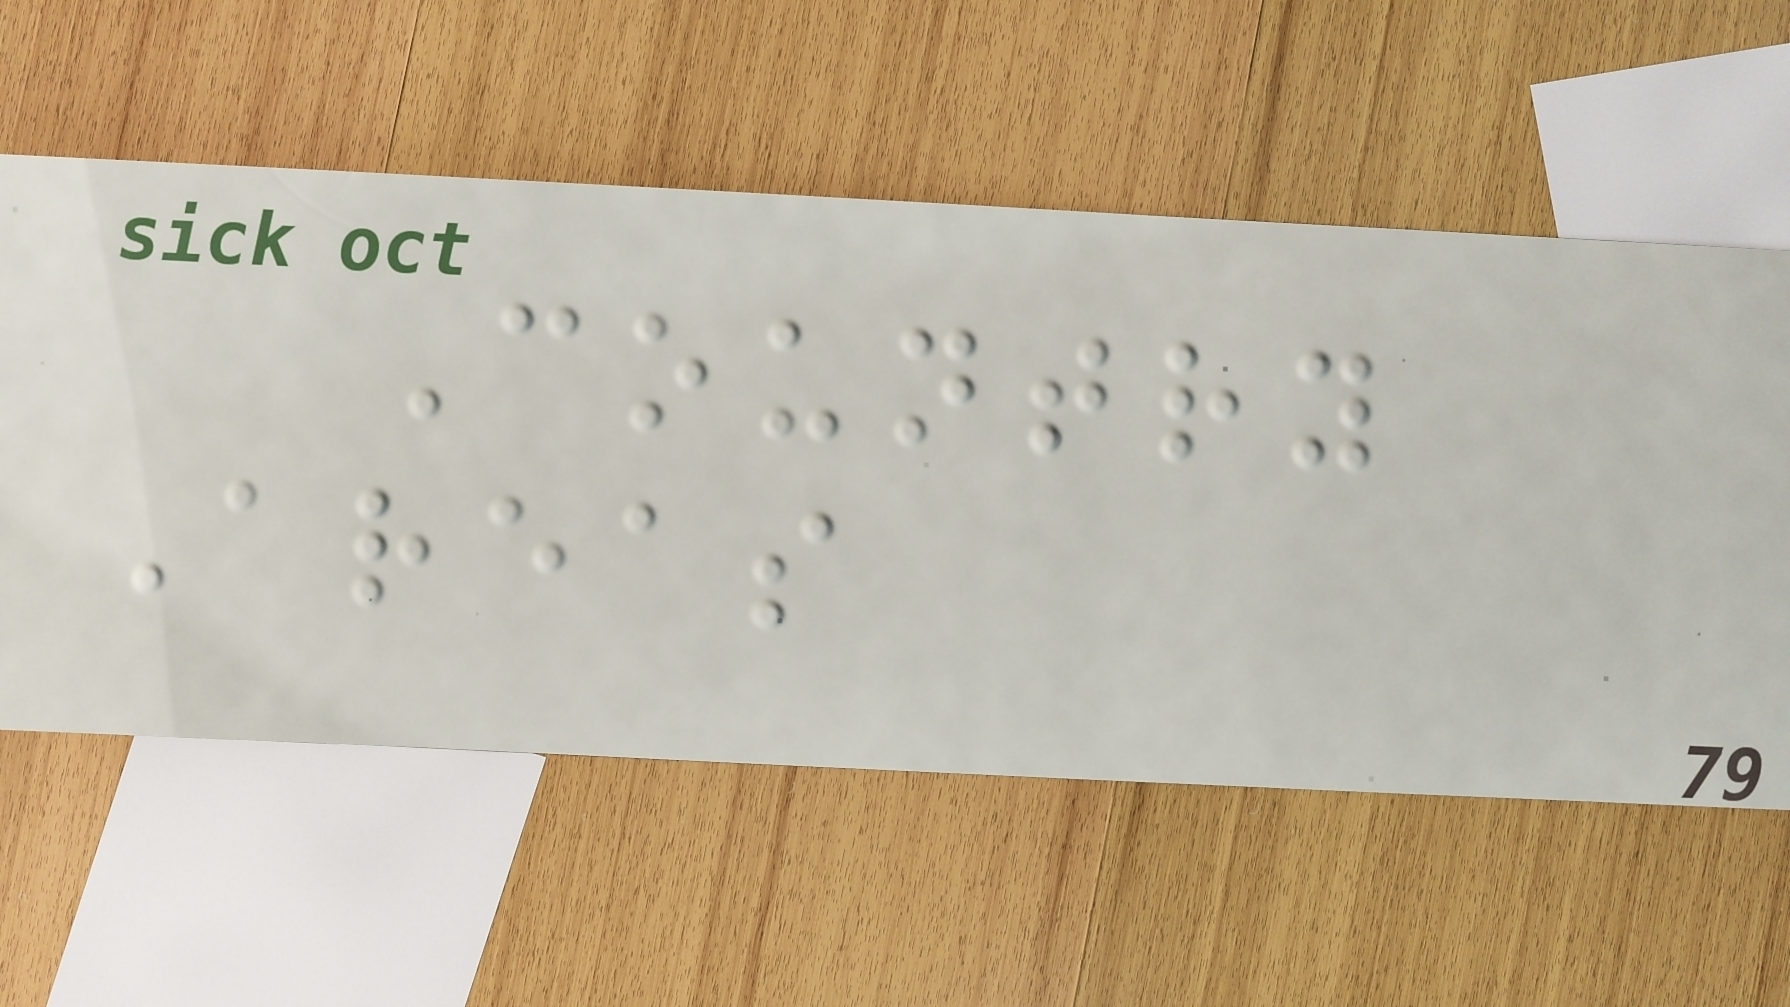Country
Areas
